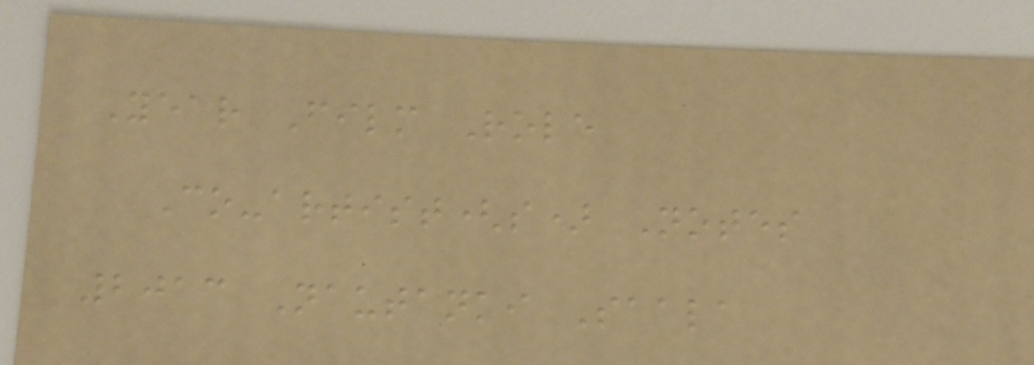Year Film Role
Co-artist(s) Notes
2013 Nautanki Saala
